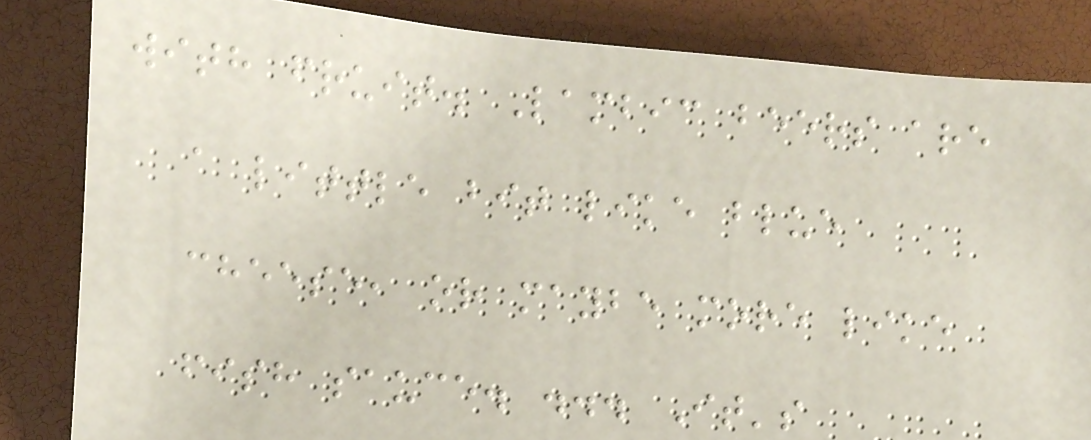with fruit. Lambic beers are
a little bit like blue
cheese, or maybe more like
fish sauce. ... It's
